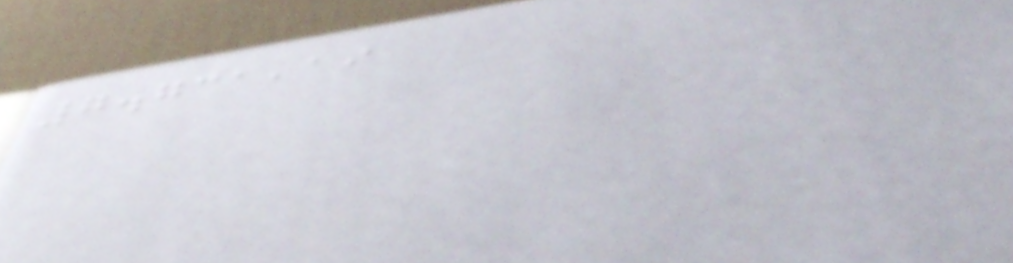7.731,19
